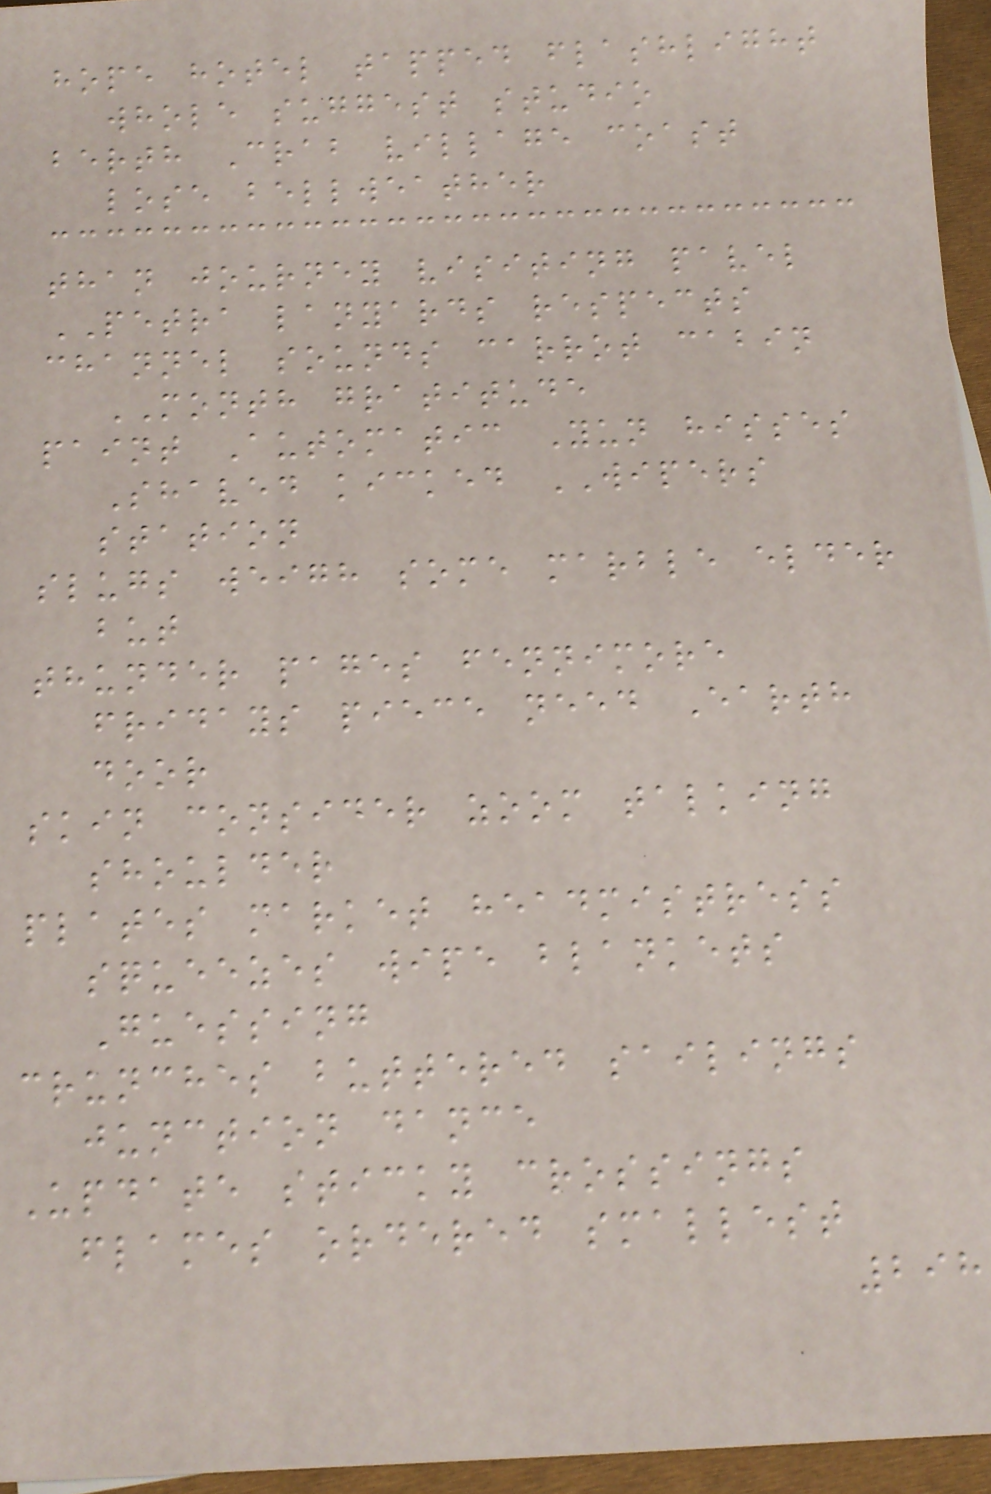hope hotel tapped flashlight
whole suggest studio
berth Crab village coast
lose bellweather
than journey visiting pavel
PETRA lanyards respects
channel sounds carrot cabin
MONTH gratitude
paint Automatic Yun hisses
Shaved kicked WIPERS
station
slugs weigh some marble elder
but
thunder pages fennimore
fridays piece need Earth
door
skin consider zoom talking
shoulder
plates market headmistress
squeezes wipe blankets
Guessing
crunches buttered sailings
junction dance
Update sticky crossings
flames ordered smallest
298
